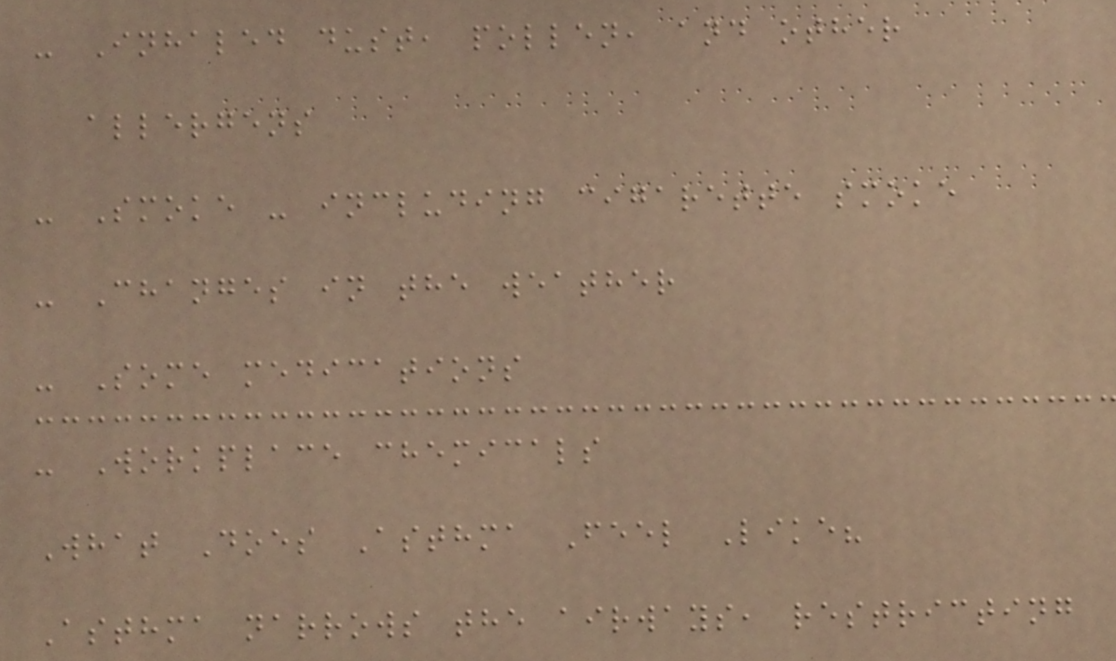- Inhaled dust, pollen, and other
allergens
- Smoke - including cigarette smoke
- Changes in the weather
- Some medications
- Workplace chemicals
What Does Asthma Feel Like?
Asthma narrows the airways, restricting
